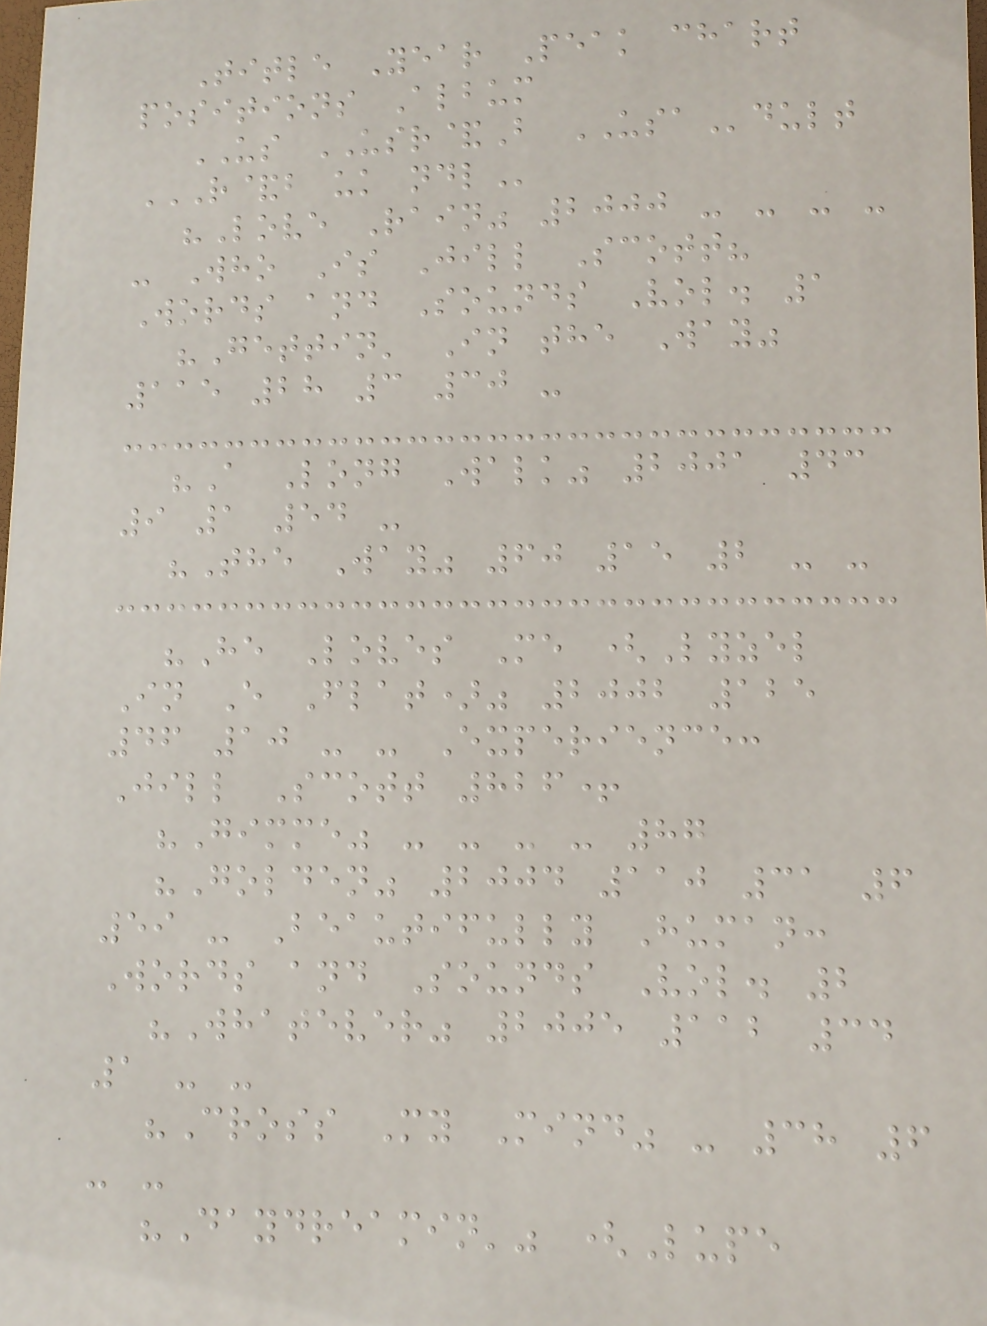Title Year Peak chart
positions Album
US USR&B USAdult
R&B UK NDL
"Love Rain" 2000 - - - -
- Who Is Jill Scott?
Words and Sounds Vol. 1
"Gettin' In the Way"
115 28 3 30 -
"A Long Walk" 2001 43
9 1 54 -
"The Way" 60 15 2 - -
"He Loves Me (Lyzel
In E Flat)" 2002 125
46 10 - - Experience:
Jill Scott 826+
"Gimme" - - - - 87
"Golden" 2004 110 31 6
59 - Beautifully Human:
Words and Sounds Vol. 2
"Whatever" 2005 112 34
1 - -
"Cross My Mind" - 38 6
- -
"Daydreamin'" (Lupe
